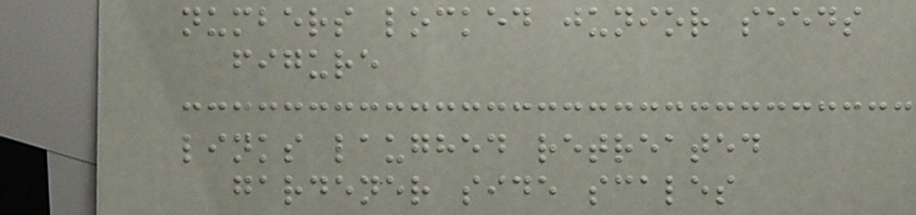numbers locked junior seeds
figure
links laughed retreated
gardener side scales
